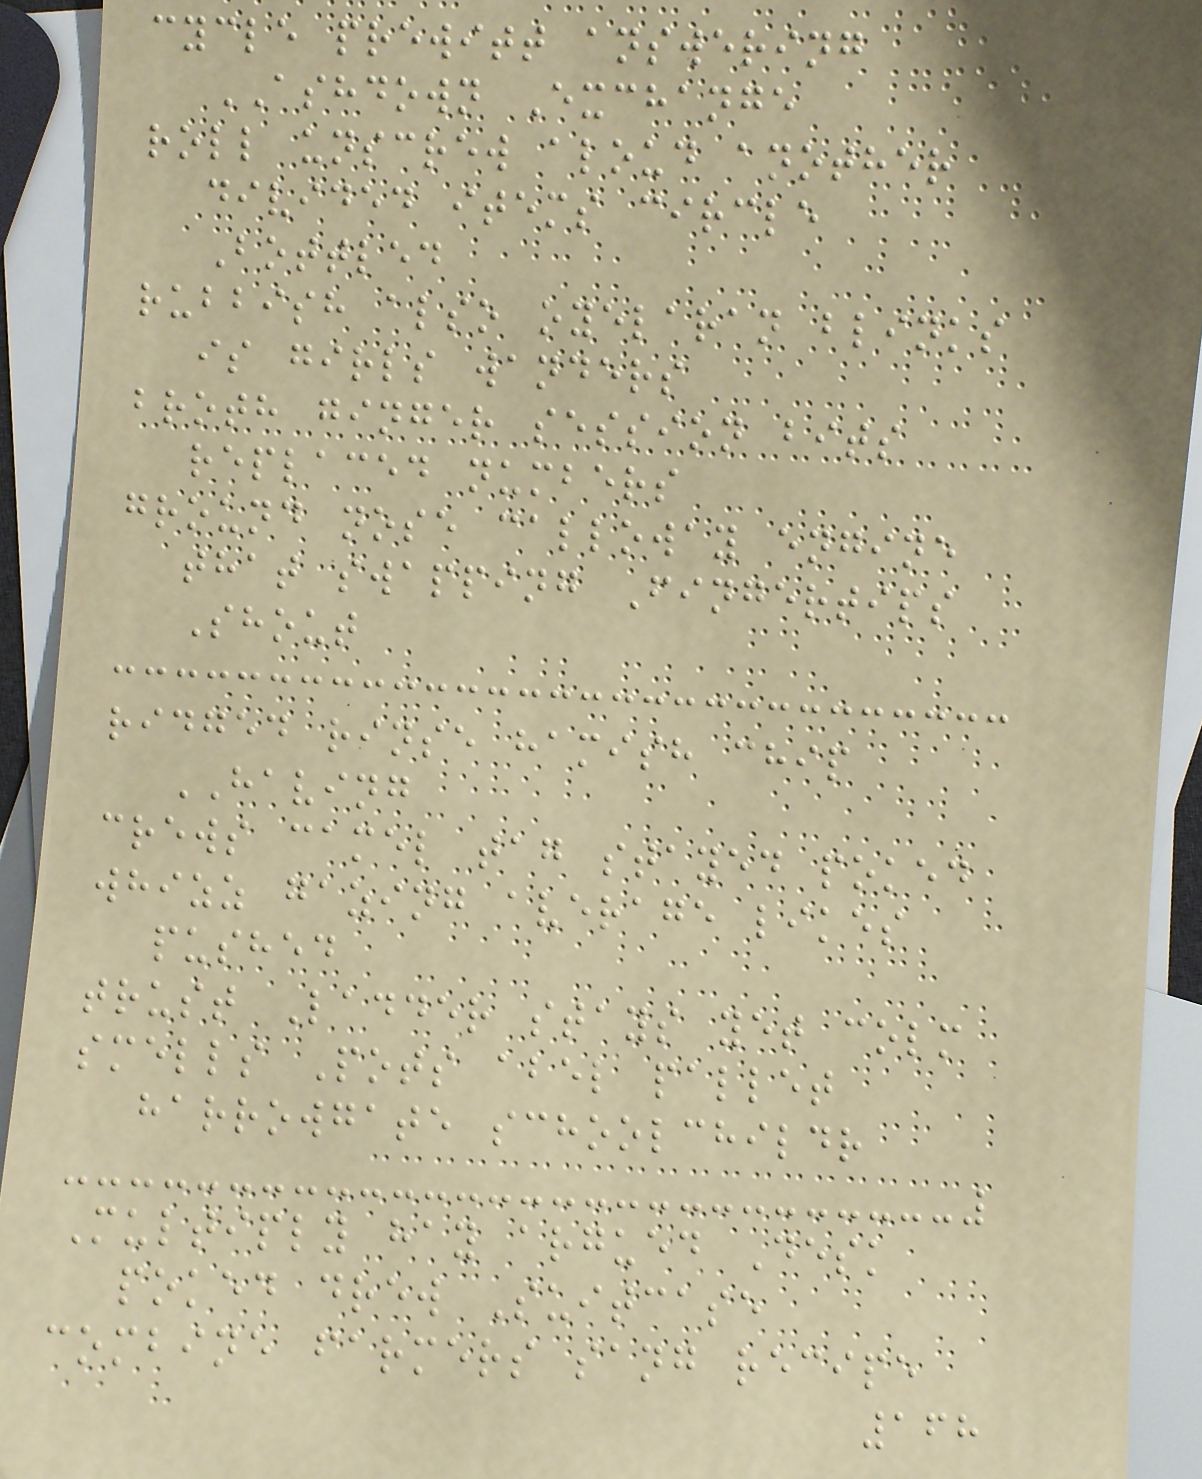cycle prewitt answering
ASHDOWN Exchange
roll unscrew aloud another
divided items circle
Bottled
rubbish also oyelaran blinks
is girls wanders
broth ginger session bits
replaced numbers
ground nose calloway engine
that swapping Fingertips
Shout
ridged rinse hamish chip
HAVING
crews camel tag stayed poked
whizz gazing average likes
pushed
trust Ladder stays yet colm
smells Pots abel pallet
harrowgate schoolchildr
Multiply hay argued Desk
poked drew Suitcase
combine farmers sang recipe
168
